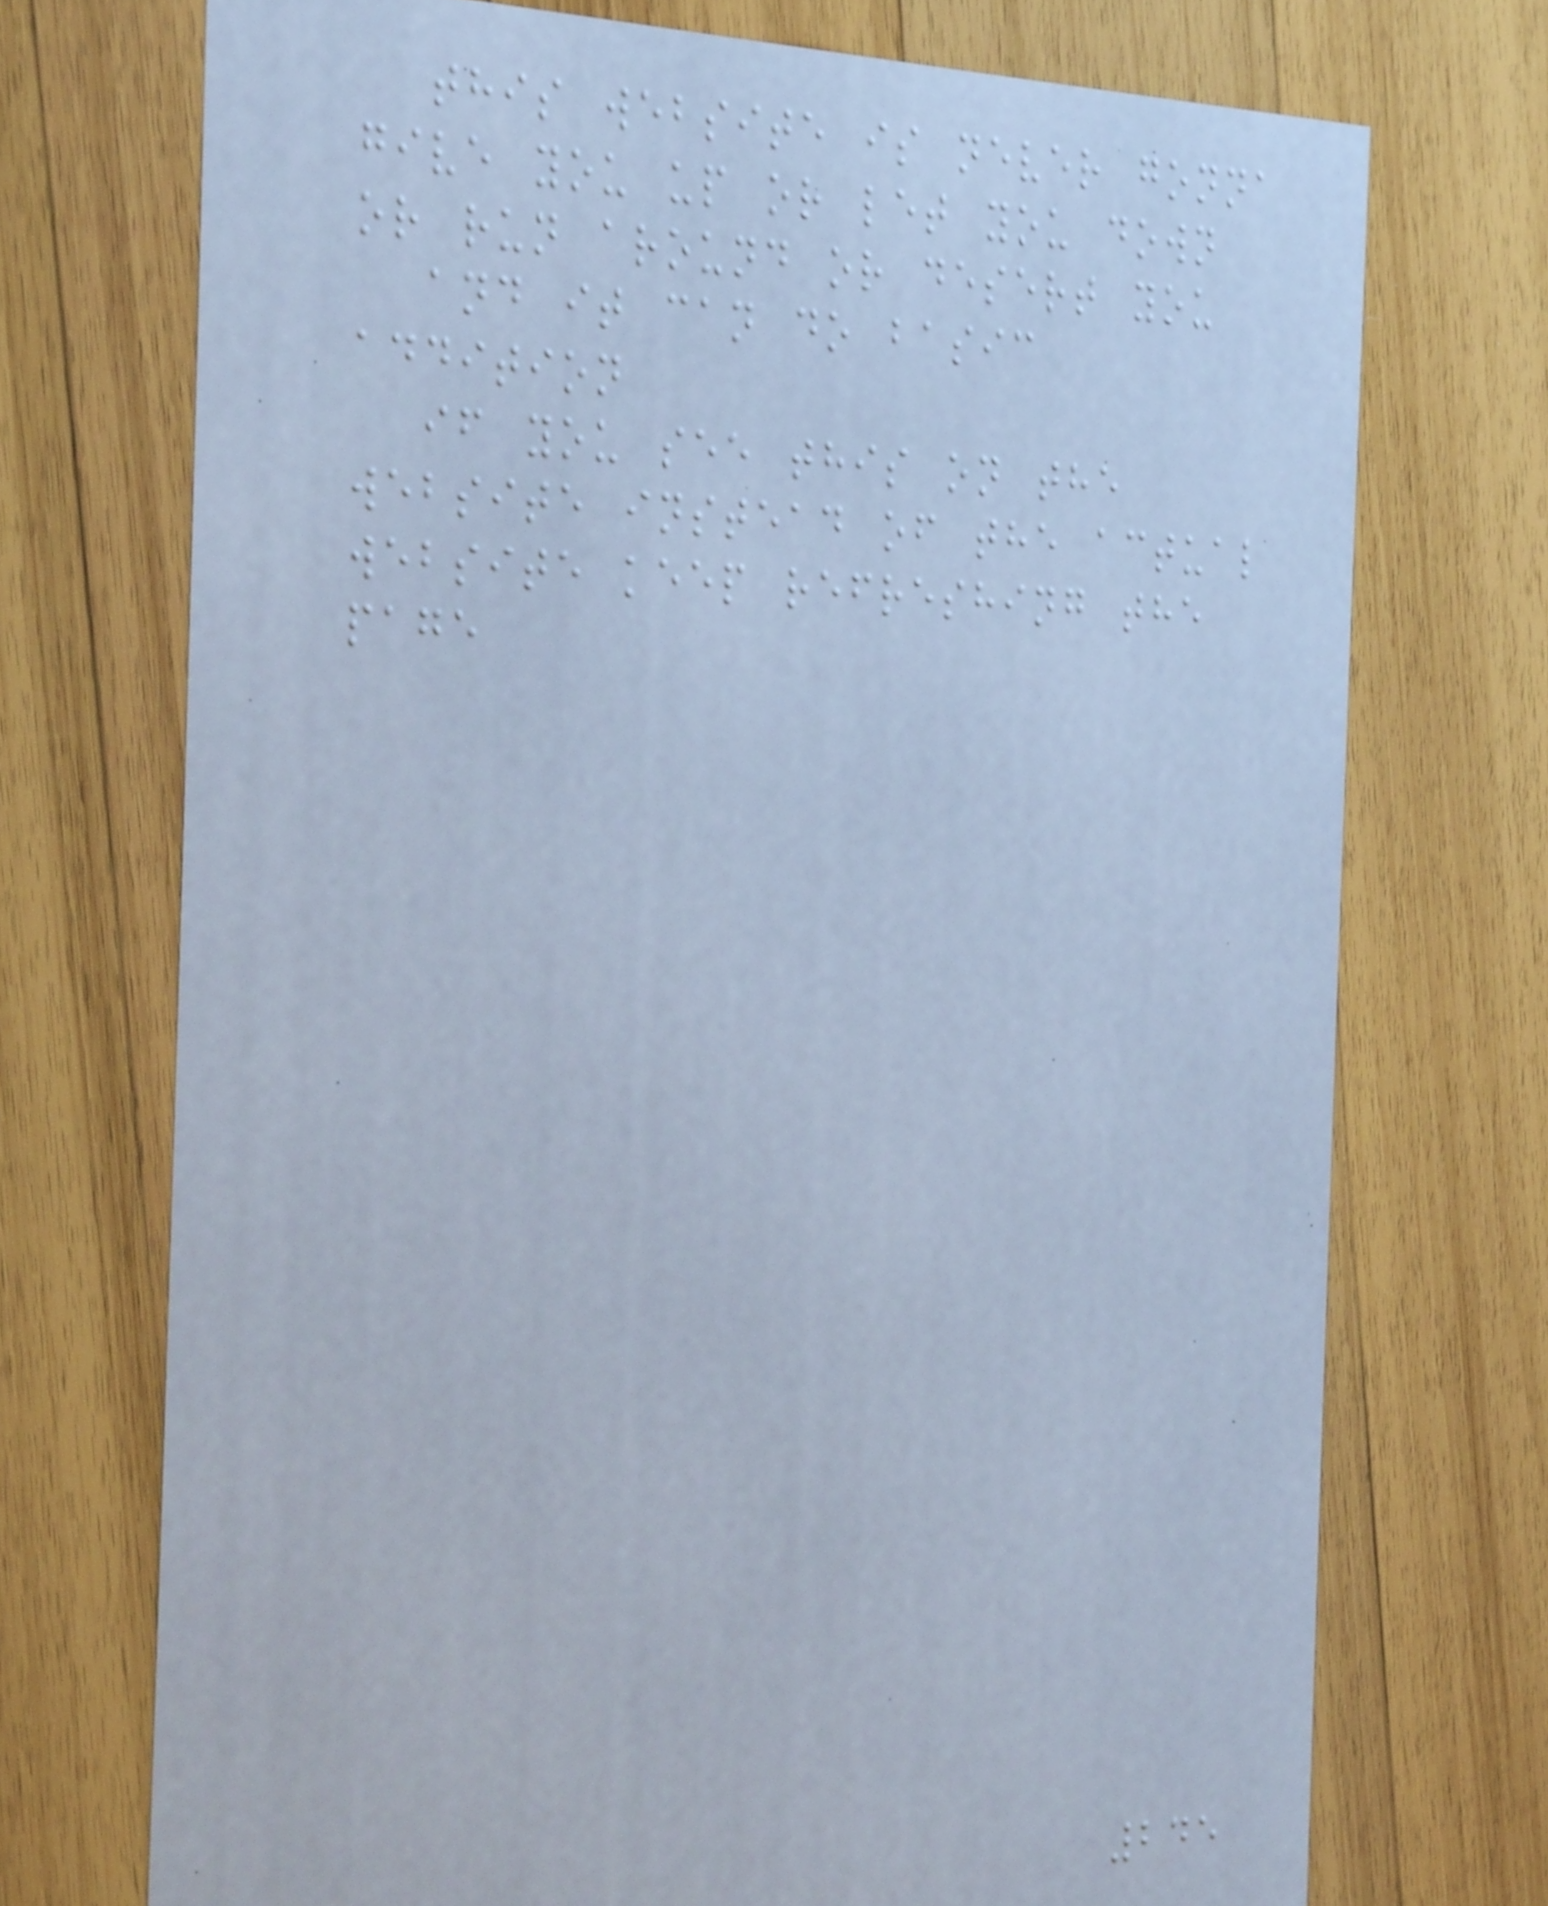this website is never gonna
give you up or let you down
or run around or desert you
and it can do basic
addition
if you see this on the
website instead of the actual
website keep refreshing the
page
245
